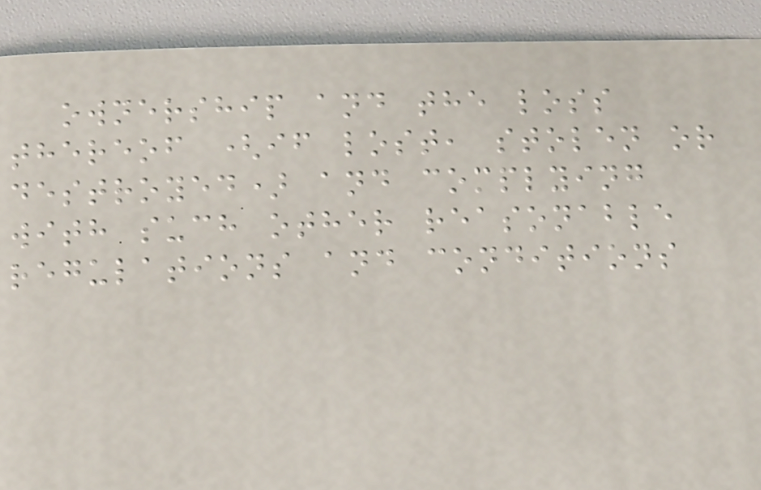ownership and the loss
thereof (if lost, stolen or
destroyed) and complying
with such other reasonable
regulations and conditions
